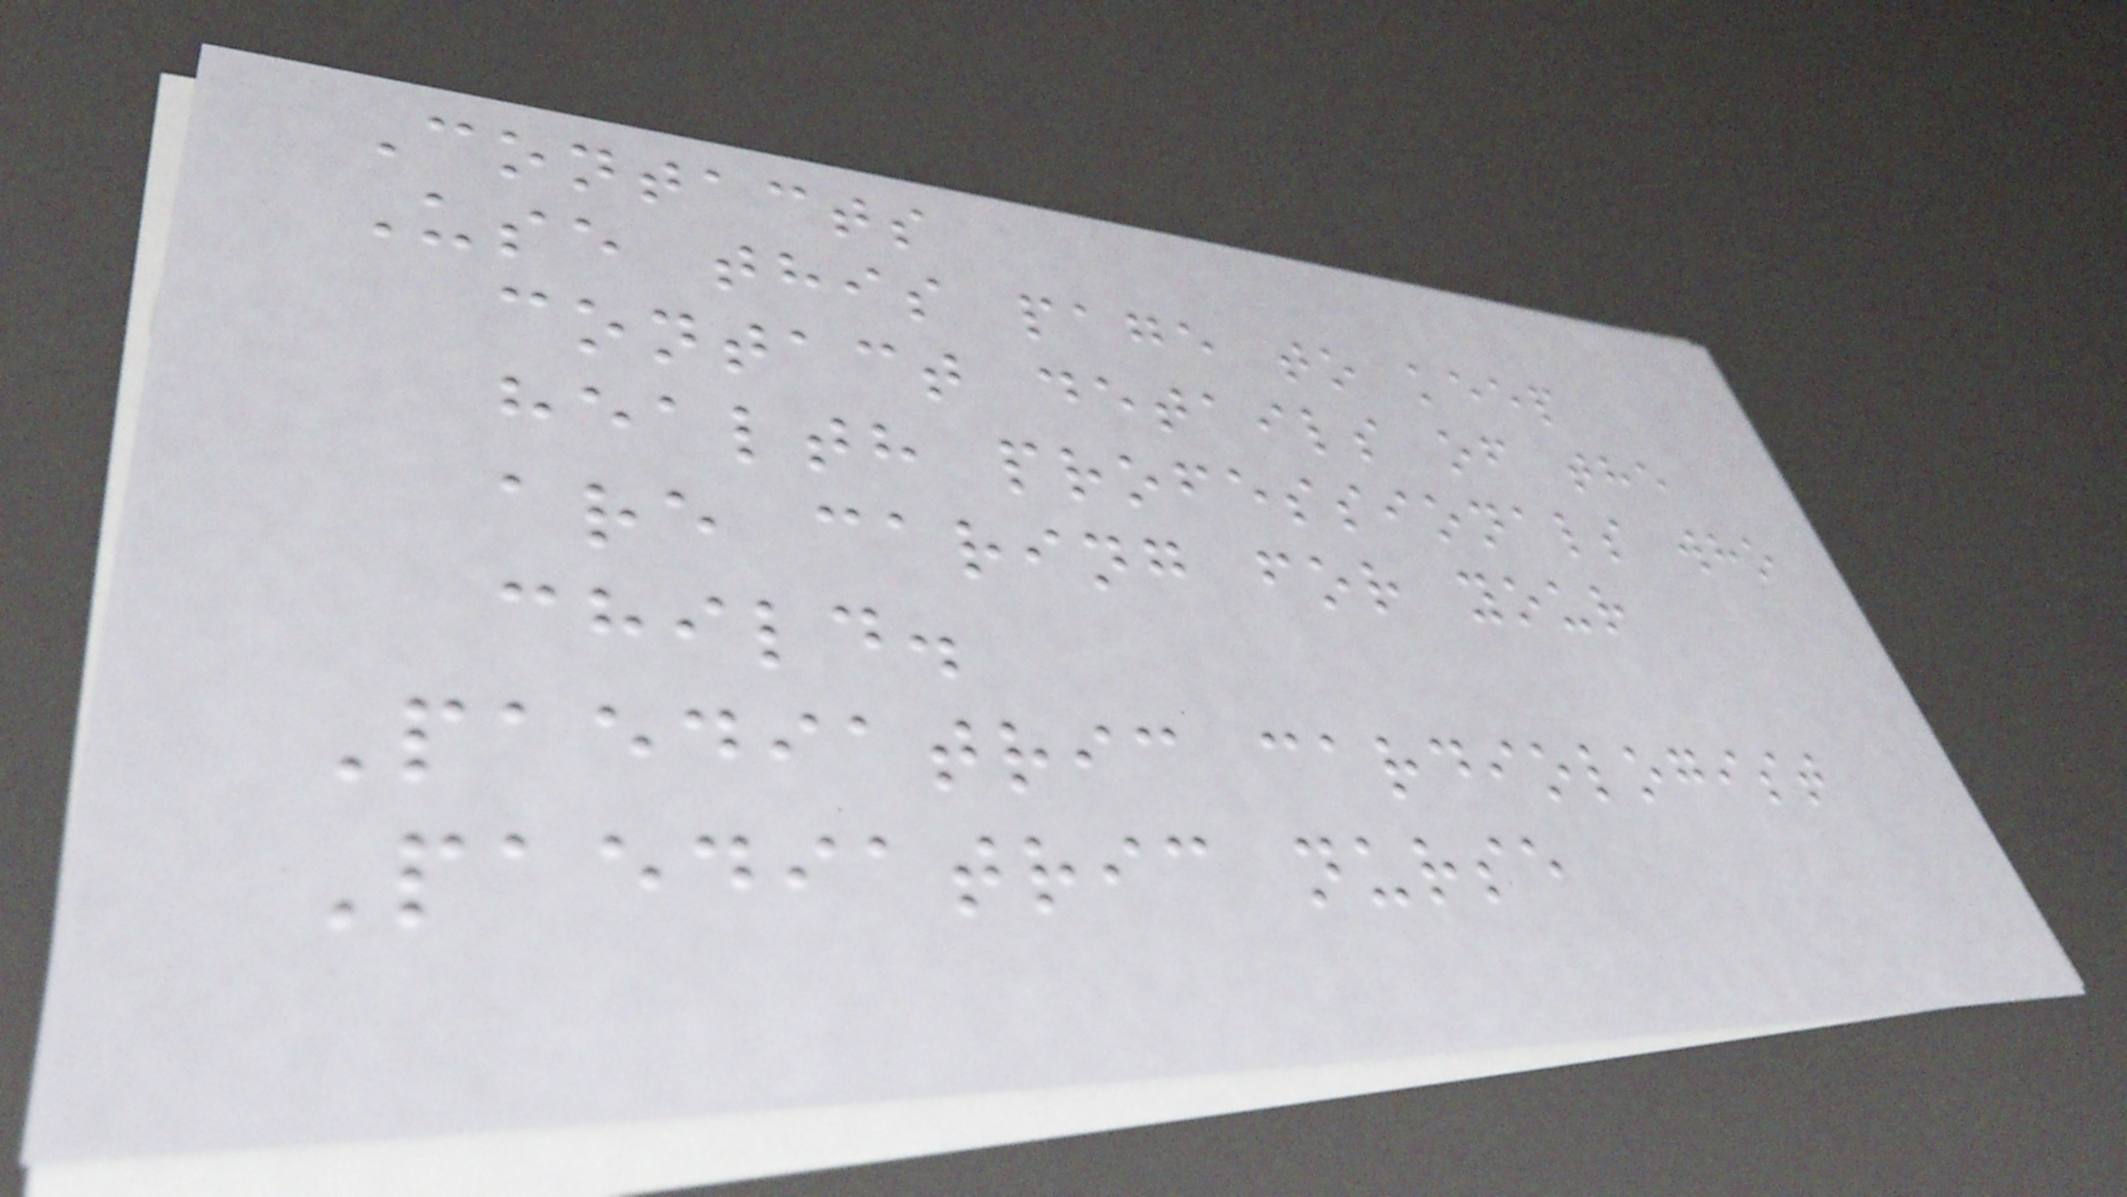Contacts
Use this page to keep
contact details of the
health professionals who
are caring for your
child.
Paediatric cardiologist
Paediatric nurse
